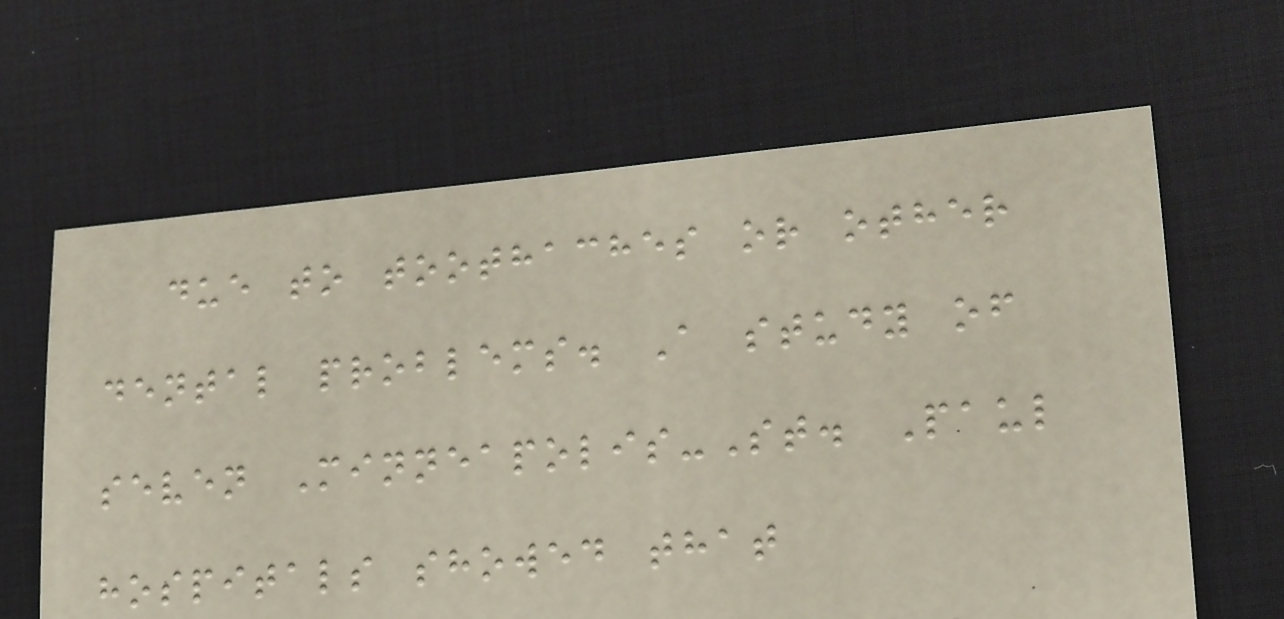due to toothaches or other
dental problems. A study of
seven Minneapolis-St. Paul
hospitals showed that
